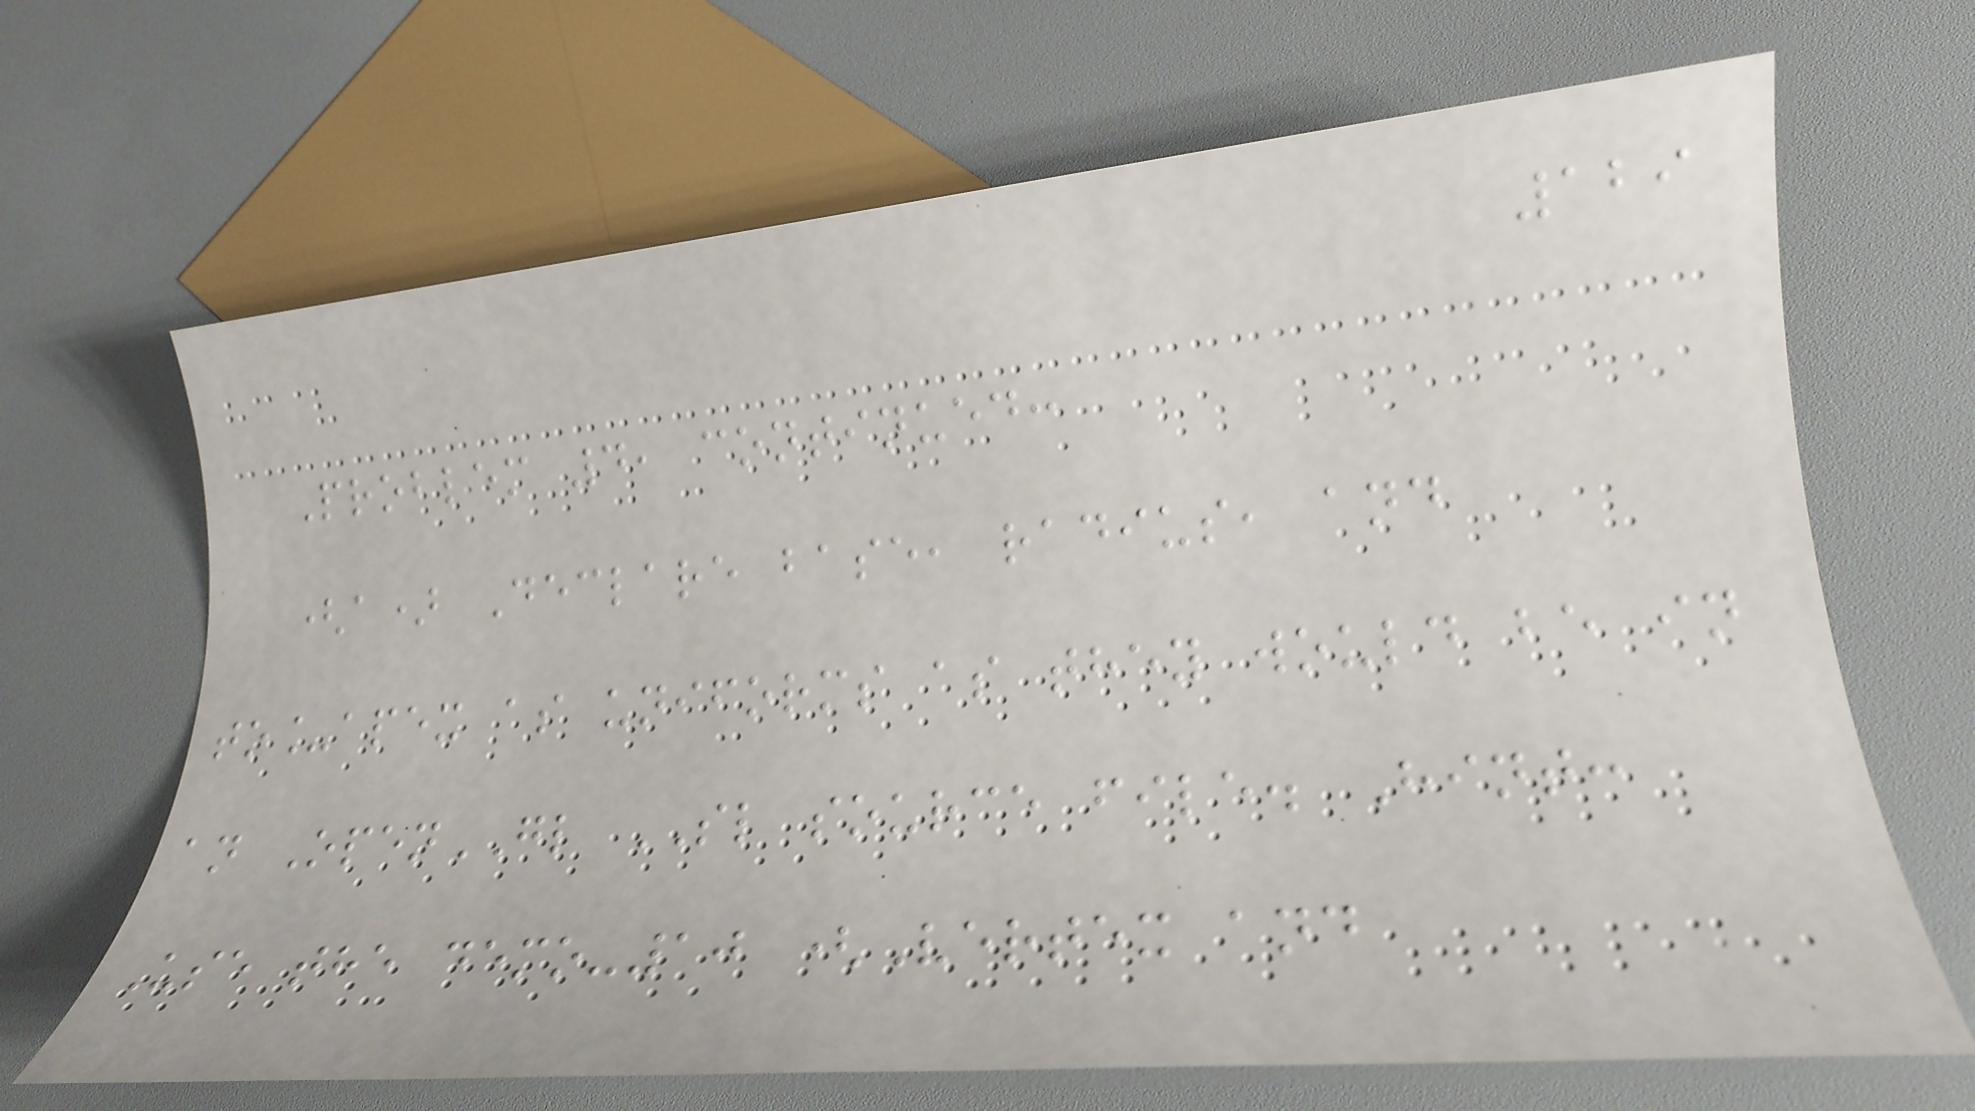129
Problem 4, continued:
(a) Declare base, radius, and
to_apex as uniforms as they would be in
an OpenGL SL source file. Hint:
Use the demo-10 (Vertex and
